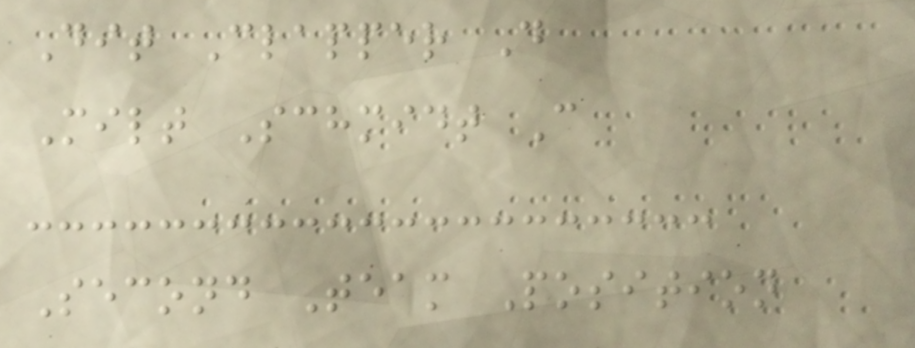Dit Clapper D
Milt Schmidt C
Second Team Position
